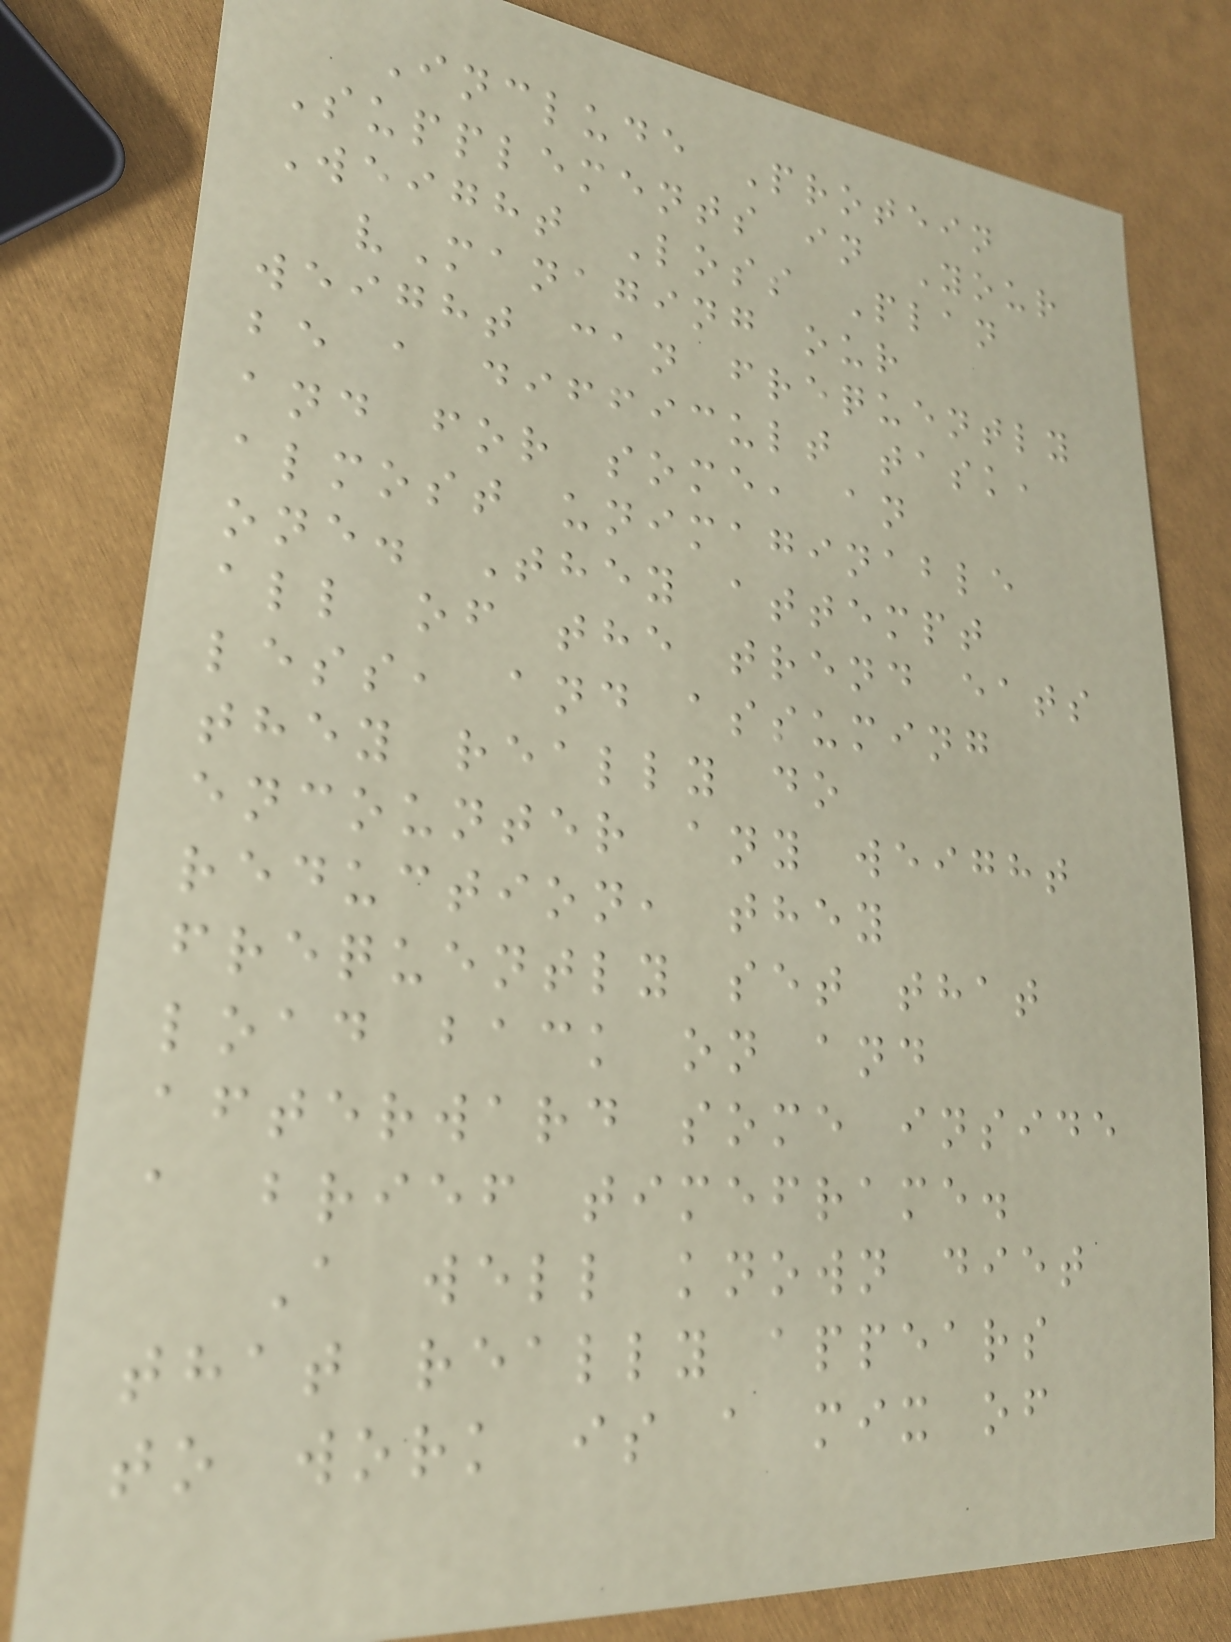Include Protein
Supplements in Your
Weight Loss Plan
vManaging our
weight can frequently
be a difficult task,
and for some, an
almost unimaginable
one. They attempt
all of the trend eats
less, and assuming
they really do
encounter any weight
reduction, they
frequently set that
load back on and
afterward some inside
a brief timeframe.
A well known diet
that really appears
to work is a mix of
